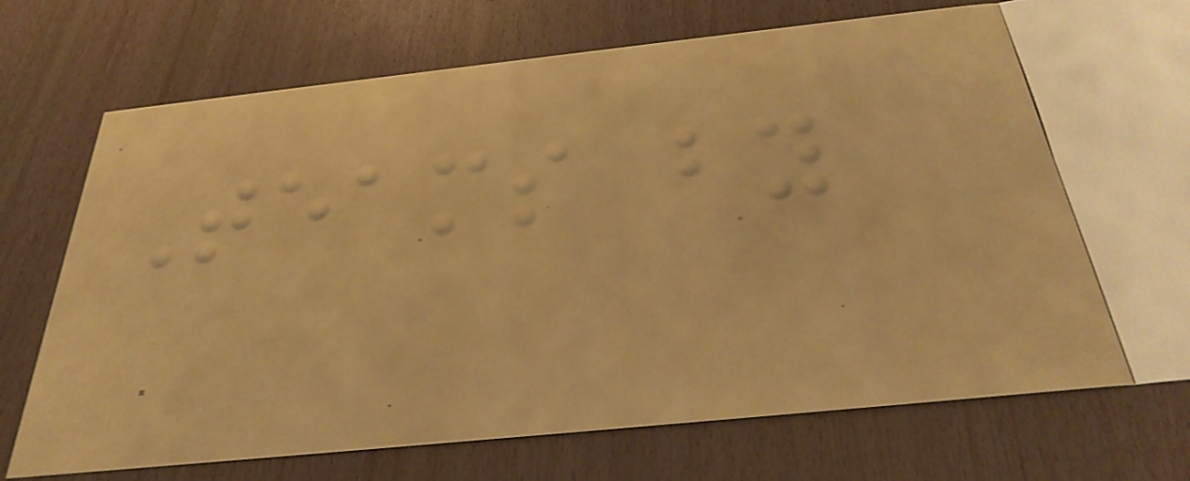Teams by
